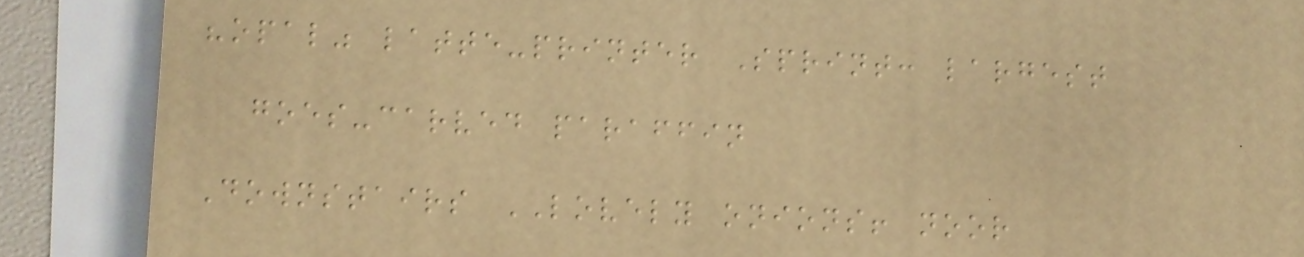"opal" latte-printer Sprint: largest
goes-carved paraffin
Downstairs LOVELY onions! noor
